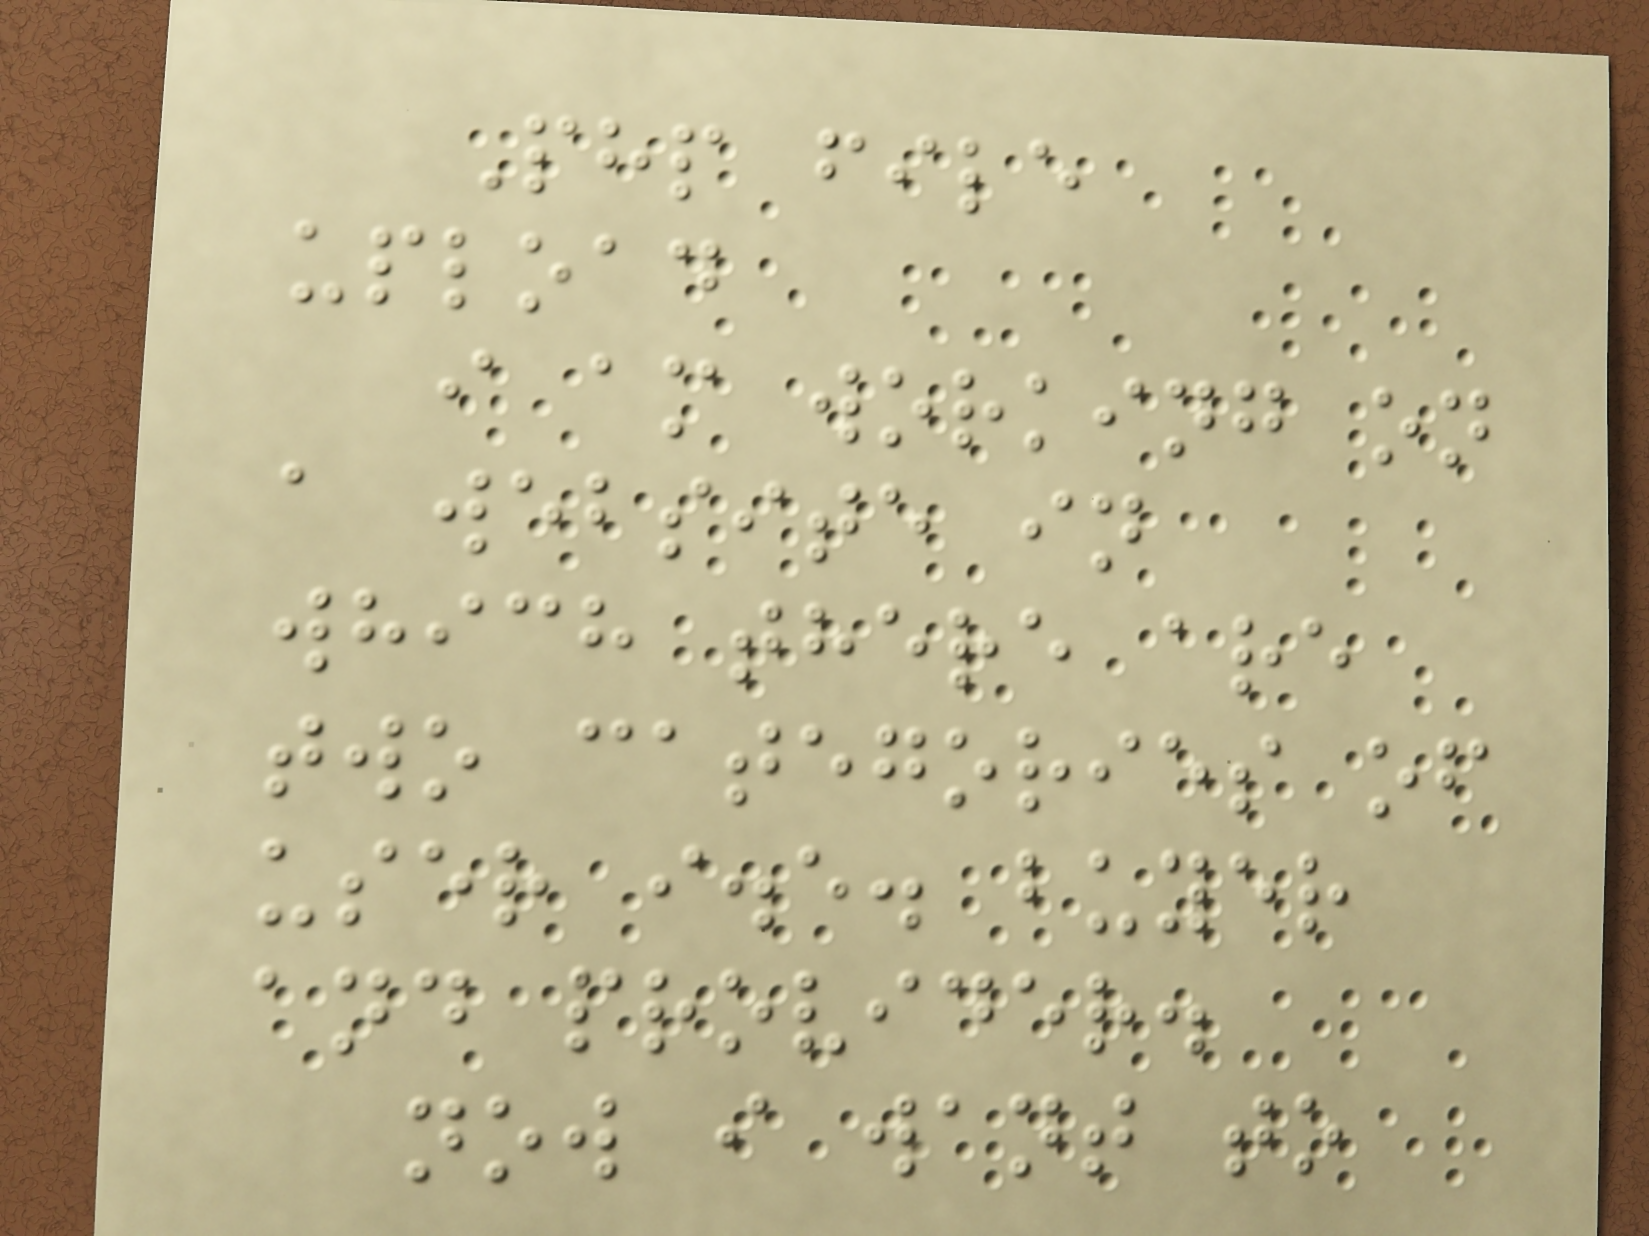Php file
upload
i am working on
a website in
which there are
two categories of
user i.e. buyer
and provider.
now i want to
